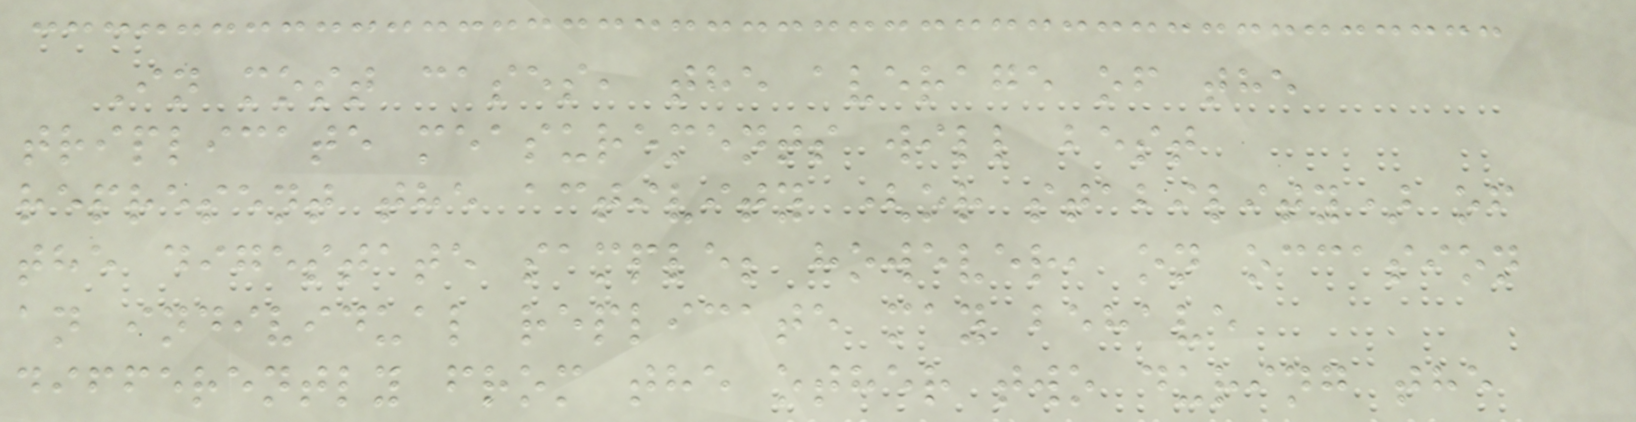In most cases, the average of the
triplicate measurements will best
represent the activity (or stability) of
the digestate sample; however, on occasion
an individual replicate may behave
differently from the other two during the
